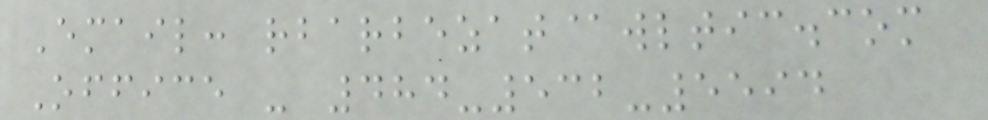Email: rbarbezat@wltic.com
Office - 484-532-5594
